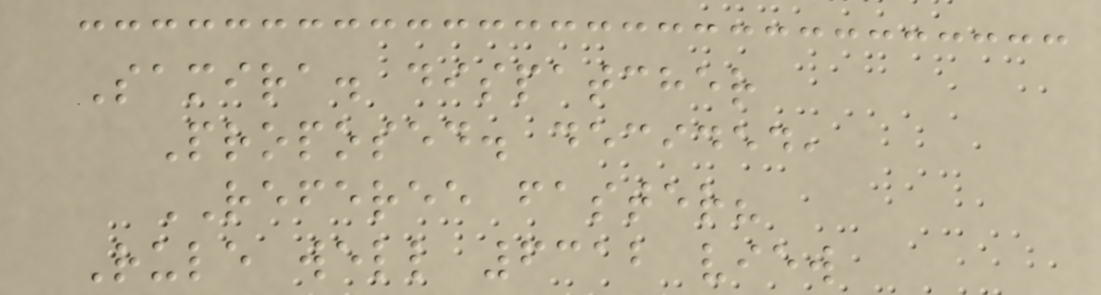Samira. dispatcher
Proposed. decided,
REFEREE faster?
Rule well 6312 view
